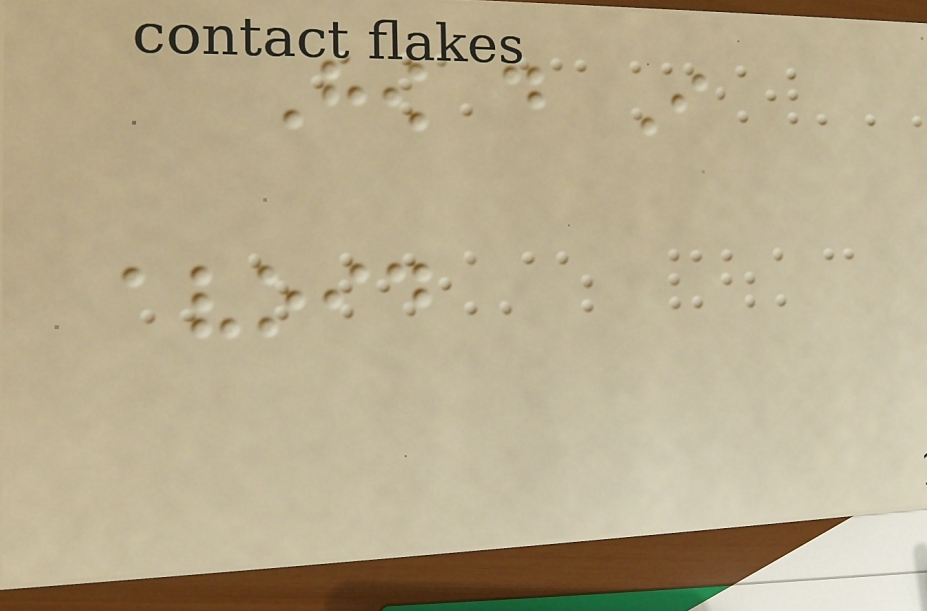How do I
avoid
